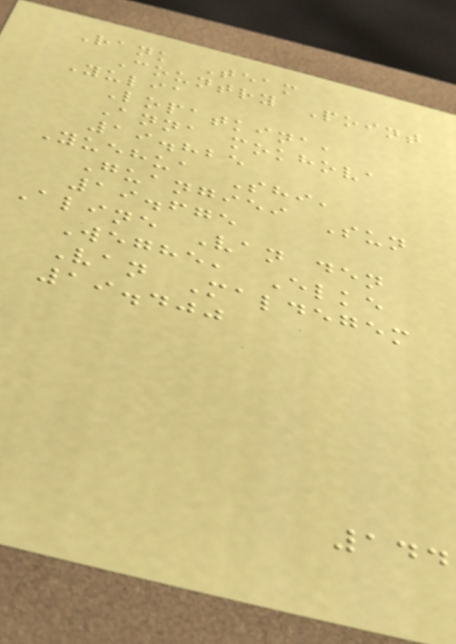Rank Team
Country Point
Yulia
Lopatkina,
Anna mokhova
19.825
Yuehua Shi,
Guangiei Sun
19.675
Aline Van den
Weghe, Elke
Van Maldegem
19.400
144
